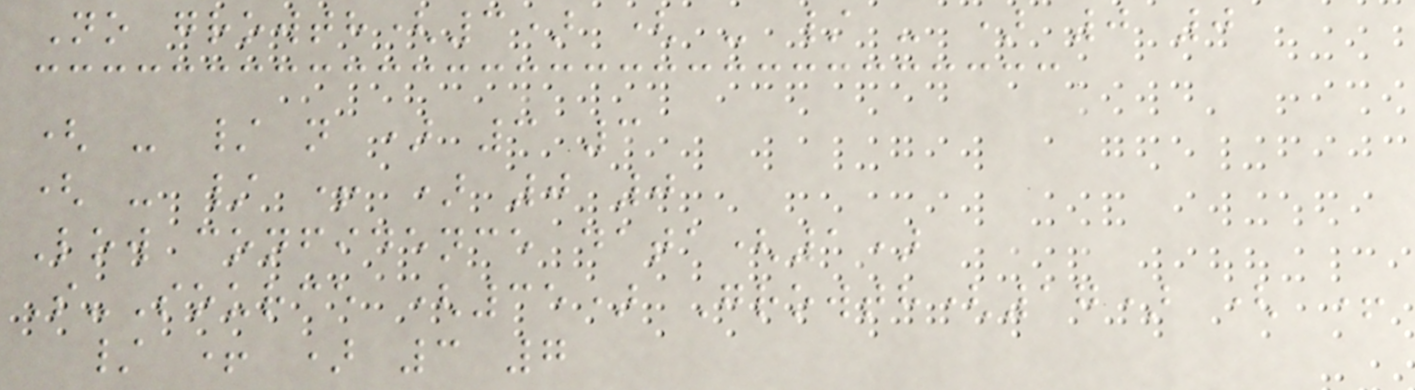No growth(3) ( - / - ) 0 0
( - / n ) 3 3
( - / + ) 0 0
Low confidence data(1)
S-Source (35) Growth(17) ( +
/ + ) 3 7
